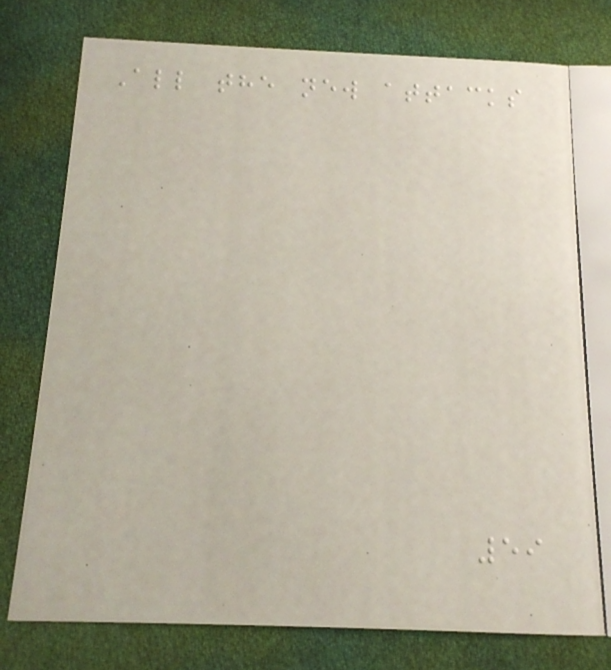All the new attacks
59
